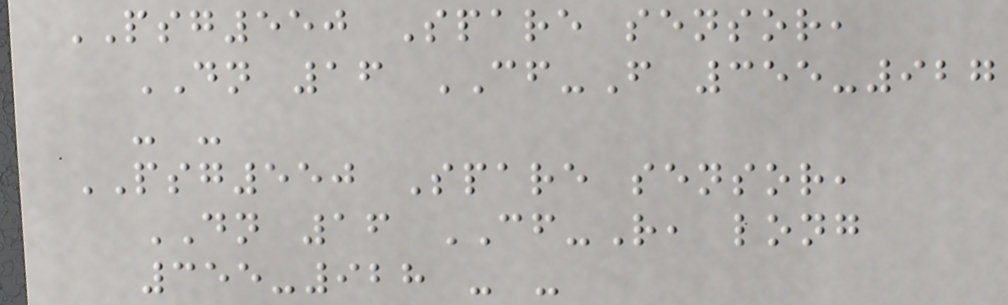PSG550 Spare sensor,
DN 16 CF-F 355-927
- -
PSG550 Spare sensor,
DN 16 CF-R, long
355-928 - -
